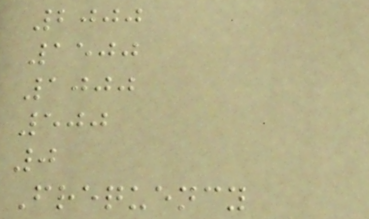2000
1500
1000
500
0
Frequency
